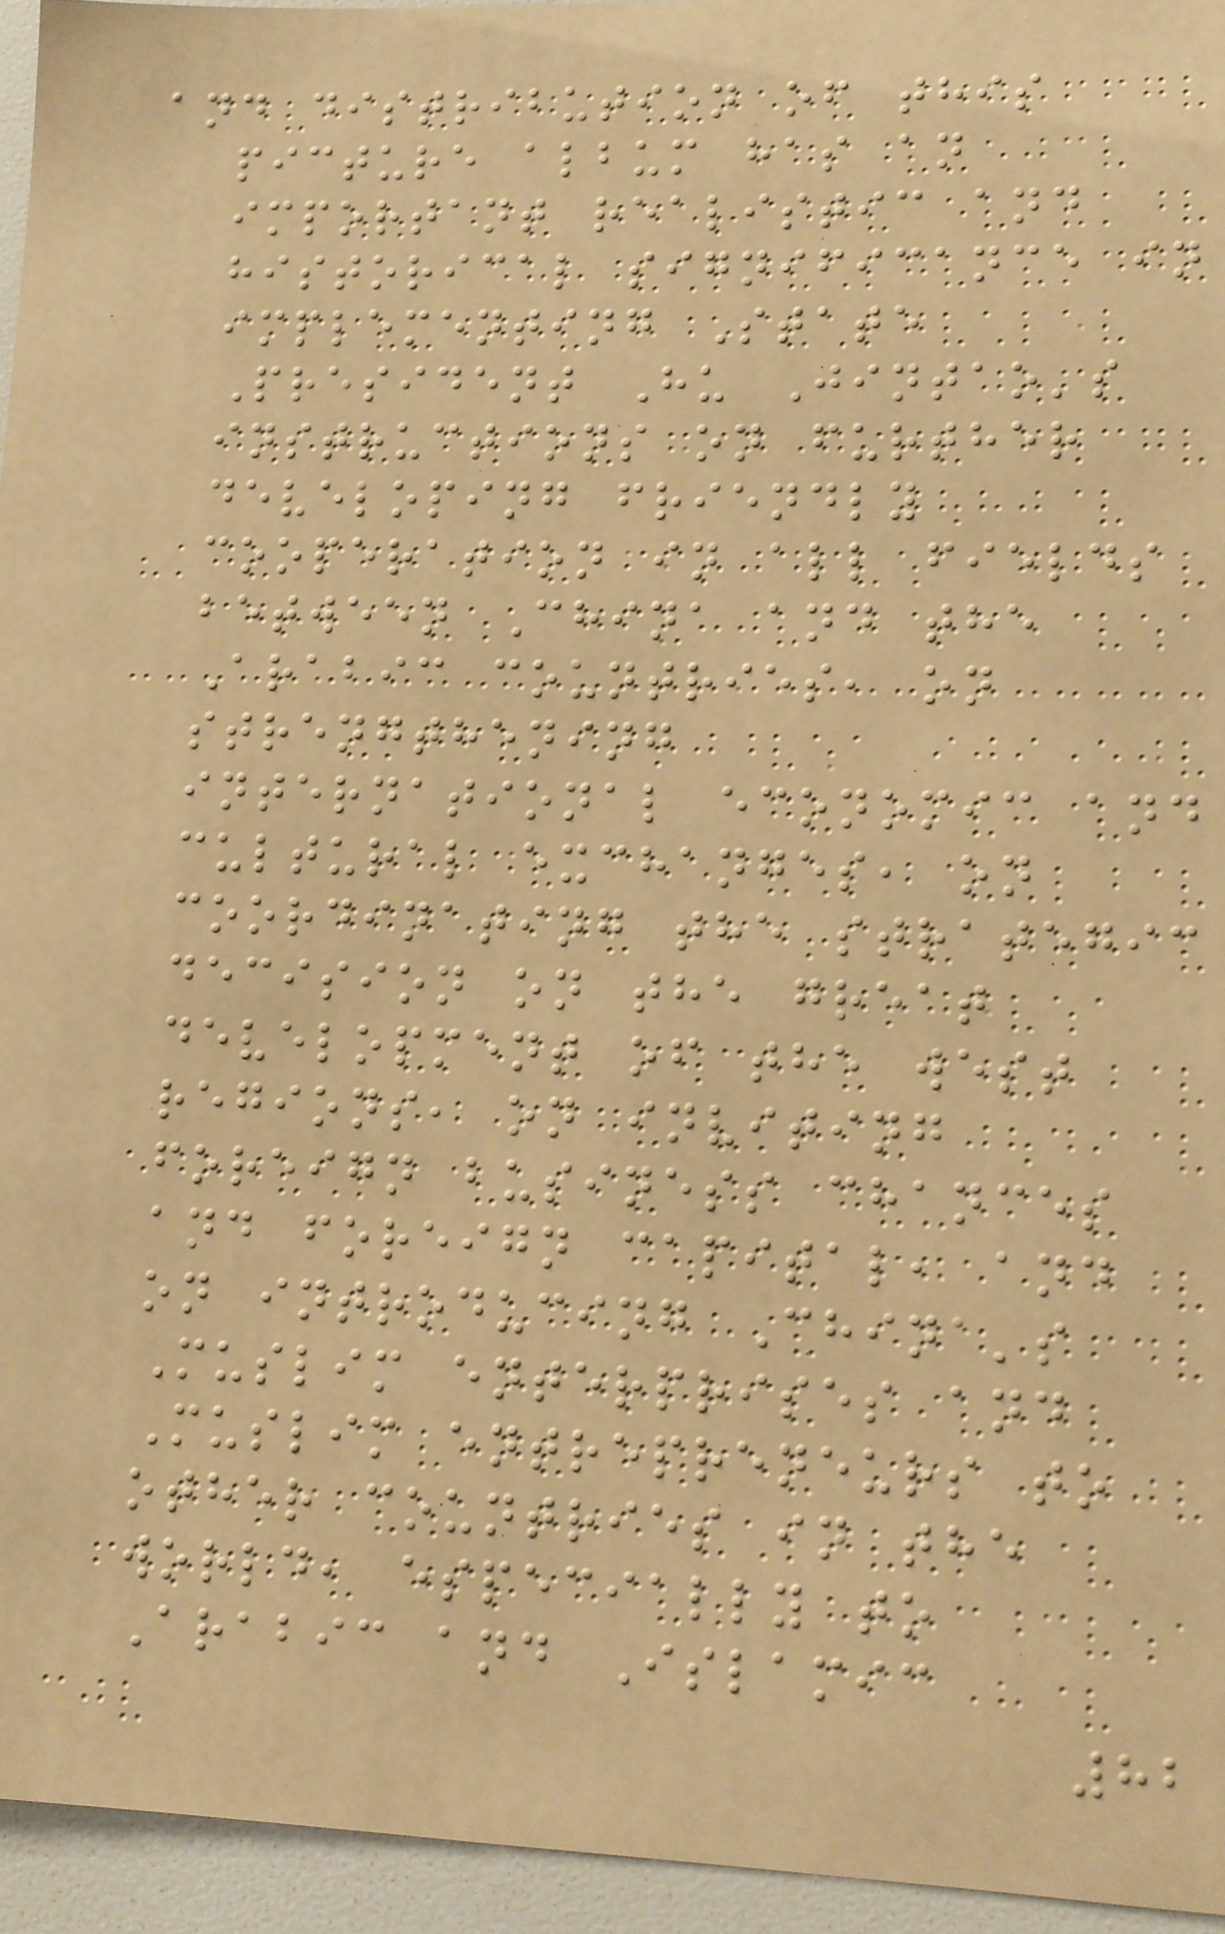and distribution of this
picture album has an
important realistic and
historical significance in
implementing State
President Hu Jintao's
instructions on further
developing friendly
cooperation in all fields
between China and the
Arabic countries, on
strengthening
international economic and
cultural exchanges, on
coordinating the strategic
decision on the great
development of the west
regions, on inviting
foreign business chances
and foreign capital, and
on introducing China's
Muslim enterprises and
Muslim entrepreneurs to
other countries in the
world, especially to
Arabic and Islamic
82
